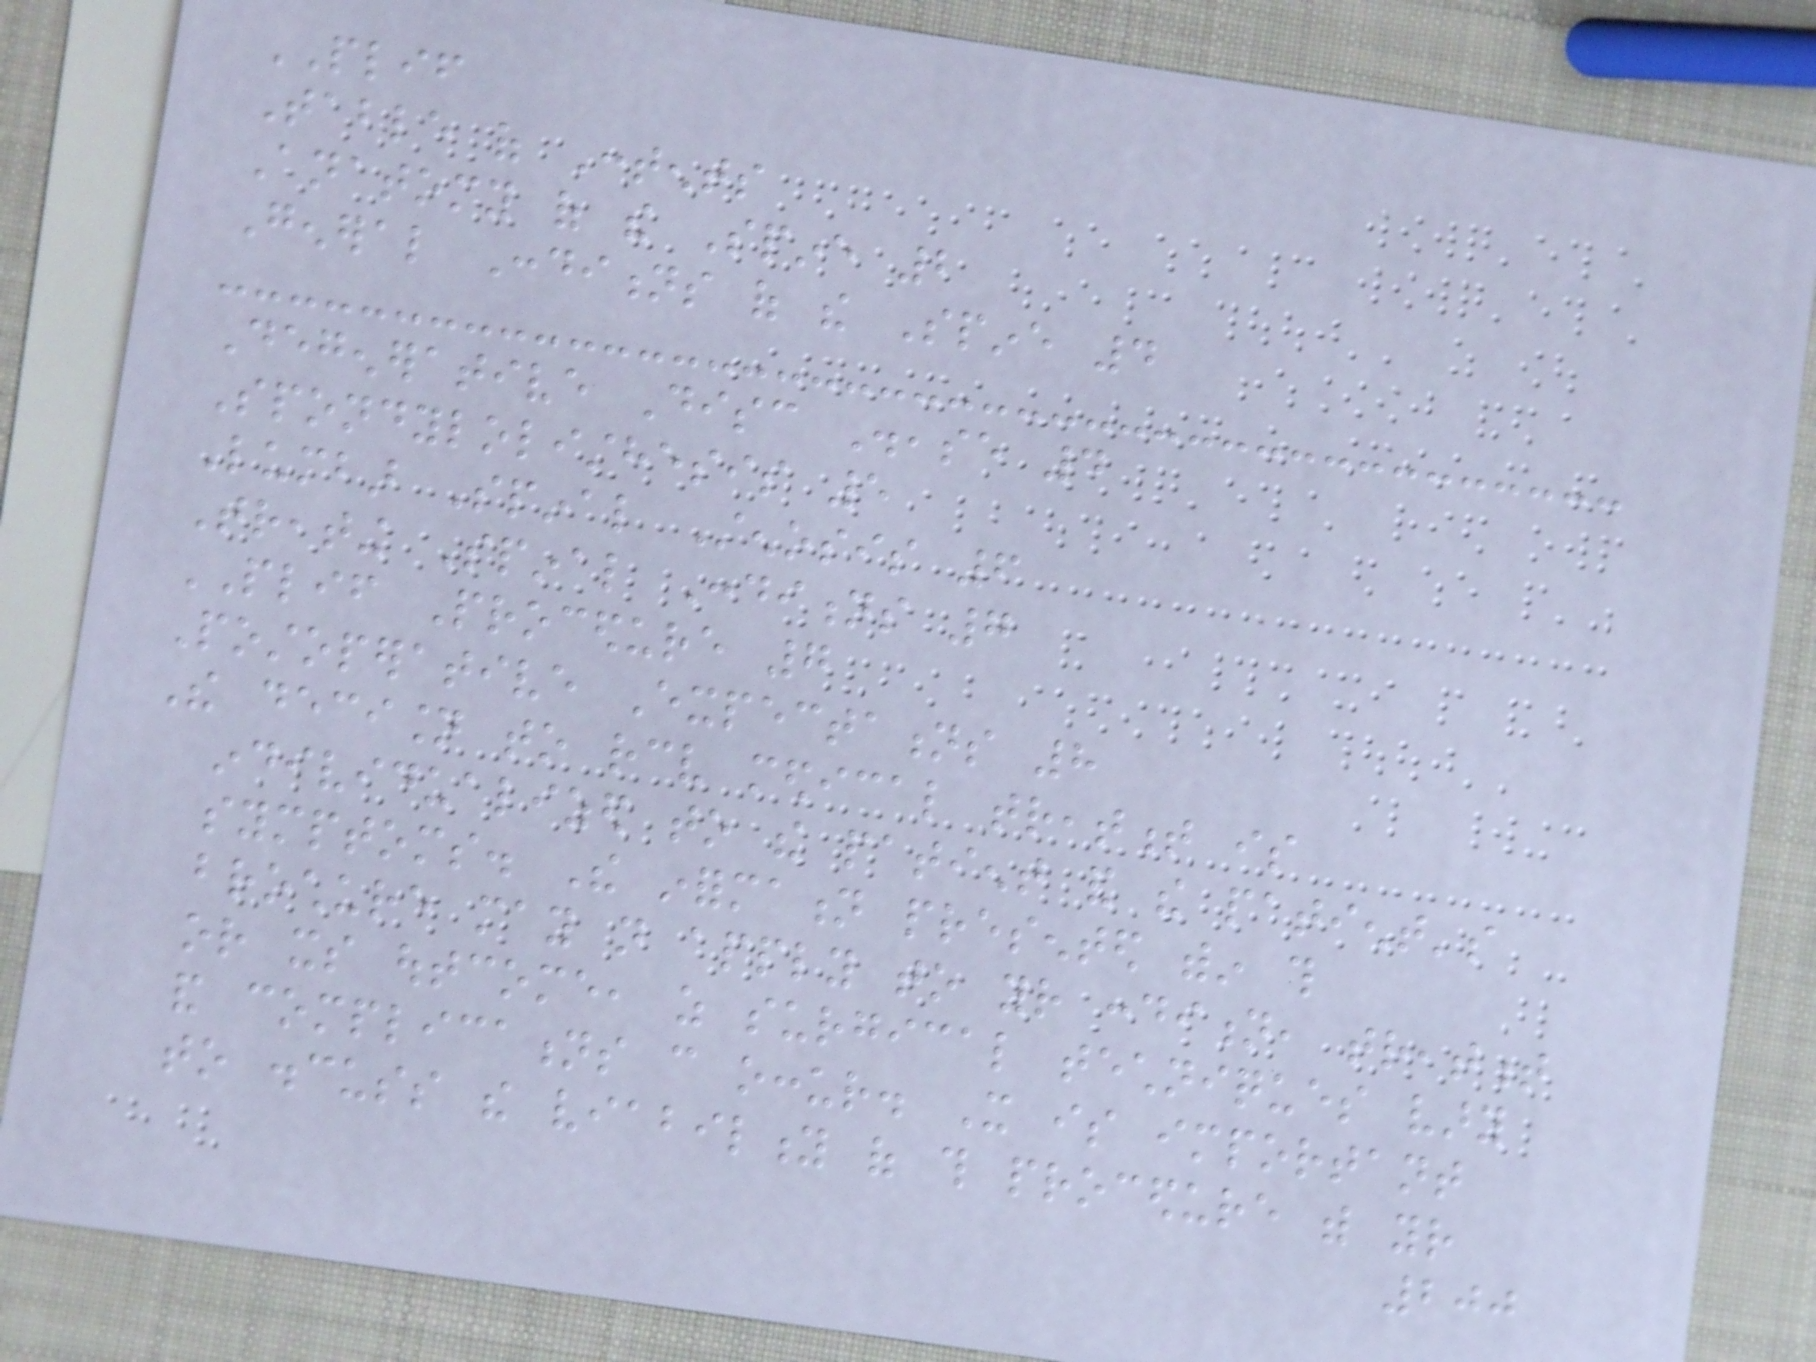PLIF
Table of Contents
Anatomy of the Spine 2
General Conditions of the Spine 4
Degenerative Disc Disease 4
Spondylolisthesis 5
Lumbar Spinal Stenosis 6
Treating Spinal Conditions 7
PLIF Procedure 7
Postoperative Expectations 8
The decision to receive medical treatment is
individualized to the patient and the patient's
symptoms. The information presented within this
brochure may not apply to your condition, treatment
or its outcome, as surgical techniques vary
and complications can occur. It is important
to discuss the viability of this procedure with your
200
